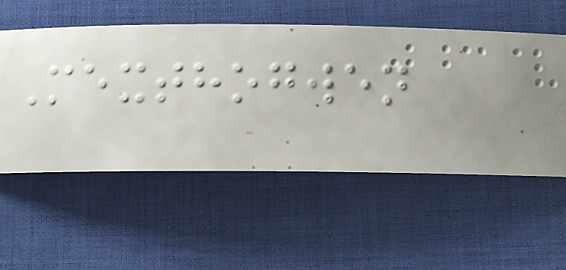Mexthogwen
